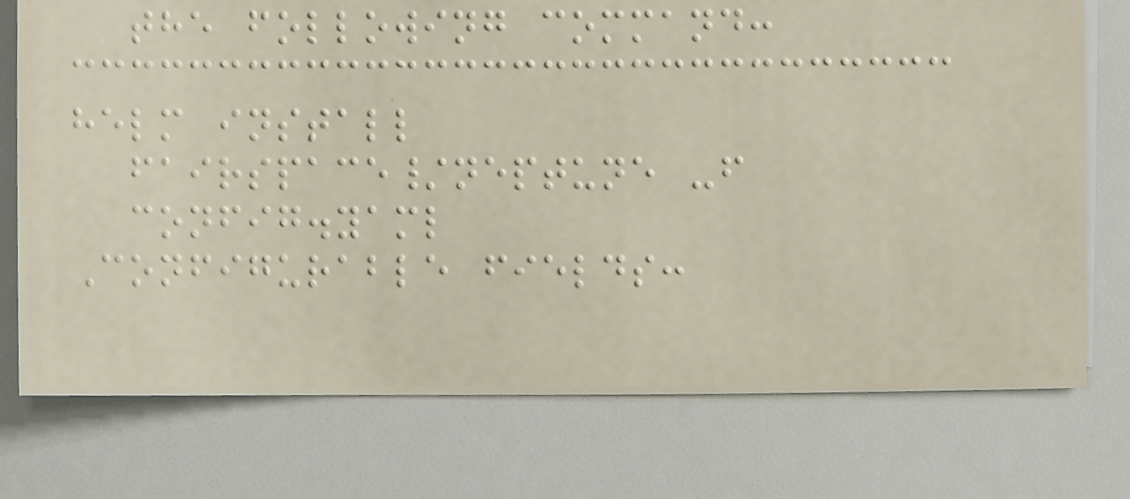the following command:
helm install
fairspace/neptune -f
config.yaml
Configurable fields:
